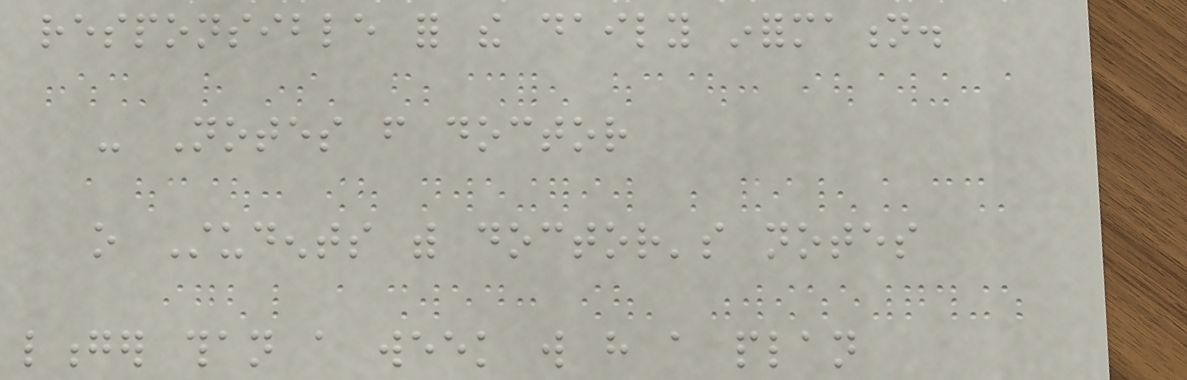responsible for the daily information.
- Notes from doctor
o Students with doctor's notes
longer than a week will have a plan
